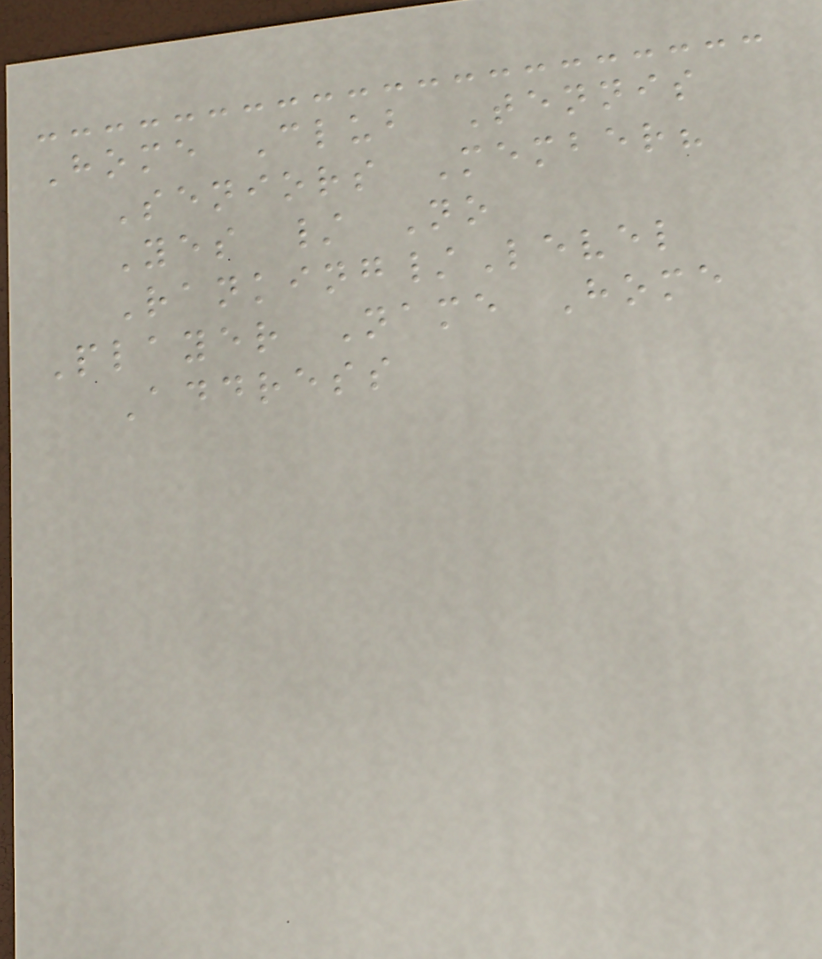Home Club Tennis
Seniors Member?
Yes / No
Ranking/Level
Player Name Home
Address
